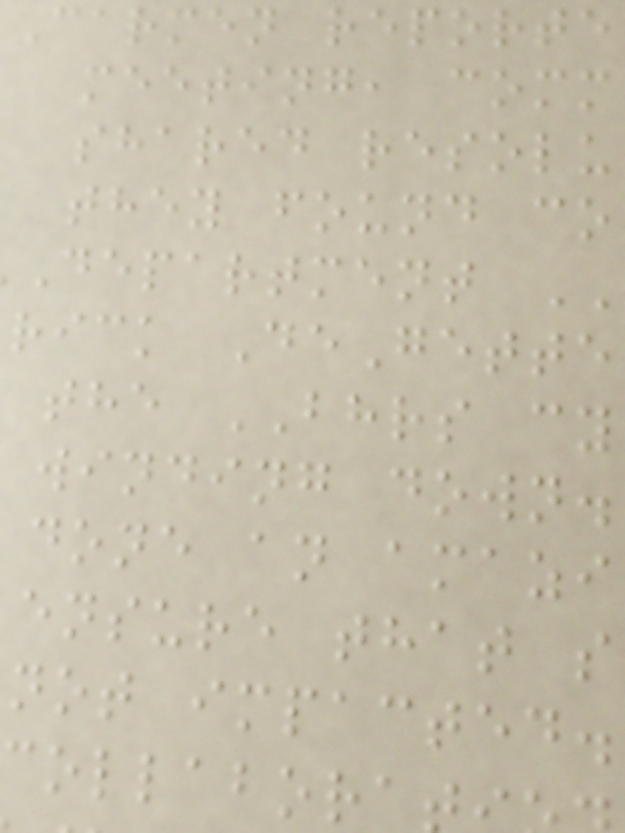Carmen reporte
meeting, comm
shared resolu
they found co
department
rick DeGette
the BHRS cy
winding down.
done an amazi
ensure that s
not impacted.
collabora
